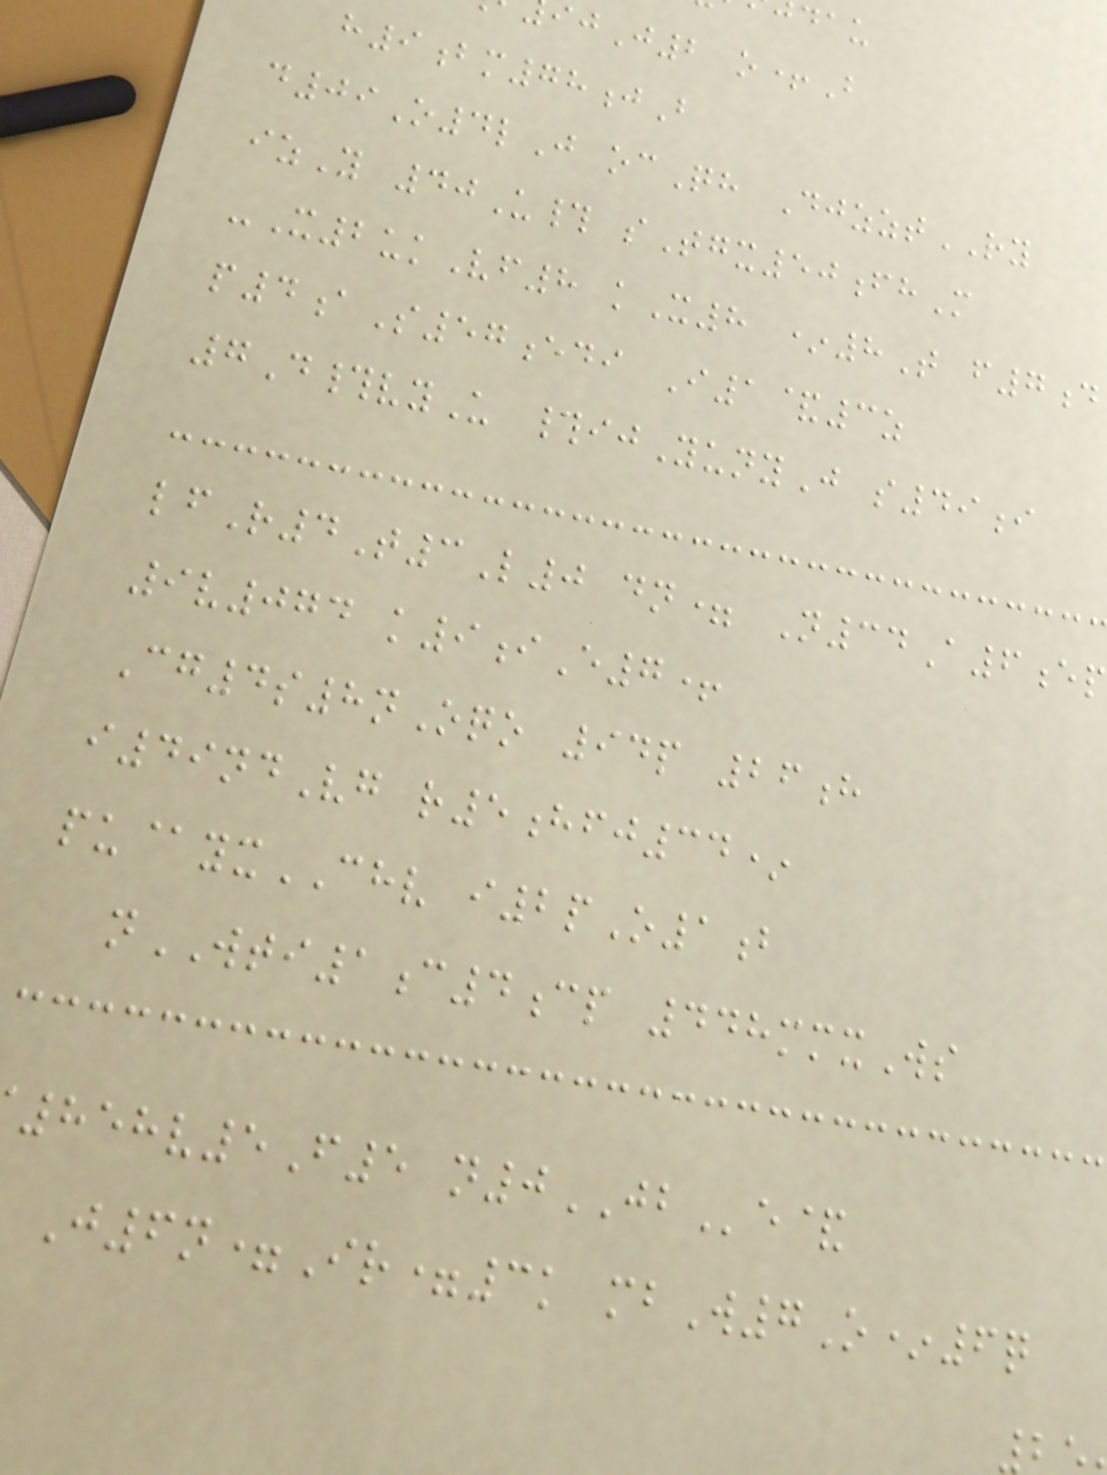J2 o+B
h9bm78jB
d09O4lJ ocQh DjzztRY
izY 40U# sTgx50fhM
-X2ukVf8 kX8 *8T f7d
p4aS57edi I1&3z
7D#vyU #ijYunyJ s49i
lfR4T3L0 dn= N34A6ep
9v074 k9iE7+
Cg4s8nOqo 94p 26h
i49ndVg r5hfj34*
pu@yxCHV i2pO1b
nWTI1c4cp 448mmxWs
858v5F5 n0JBe&
J6n=Ir=3k mbW7O*6q
